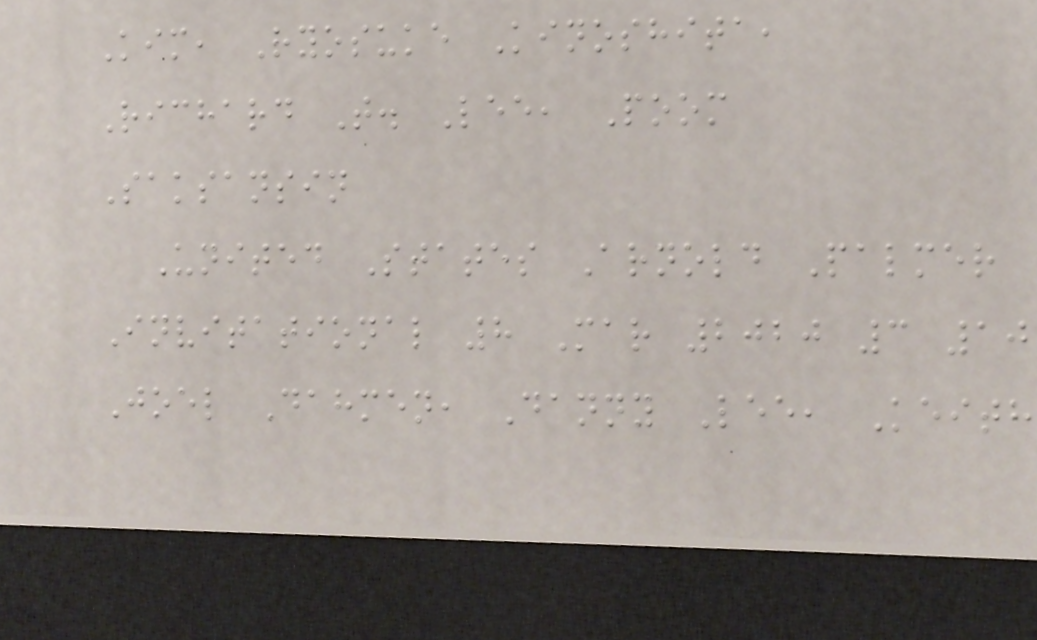Kim, Ryosuke Kinoshita,
Richard T. Lee, Poom
Saksansin
United States Arnold Palmer
Invitational 8 Mar 2020 3 10
Joel Dahmen, Danny Lee, Keith
